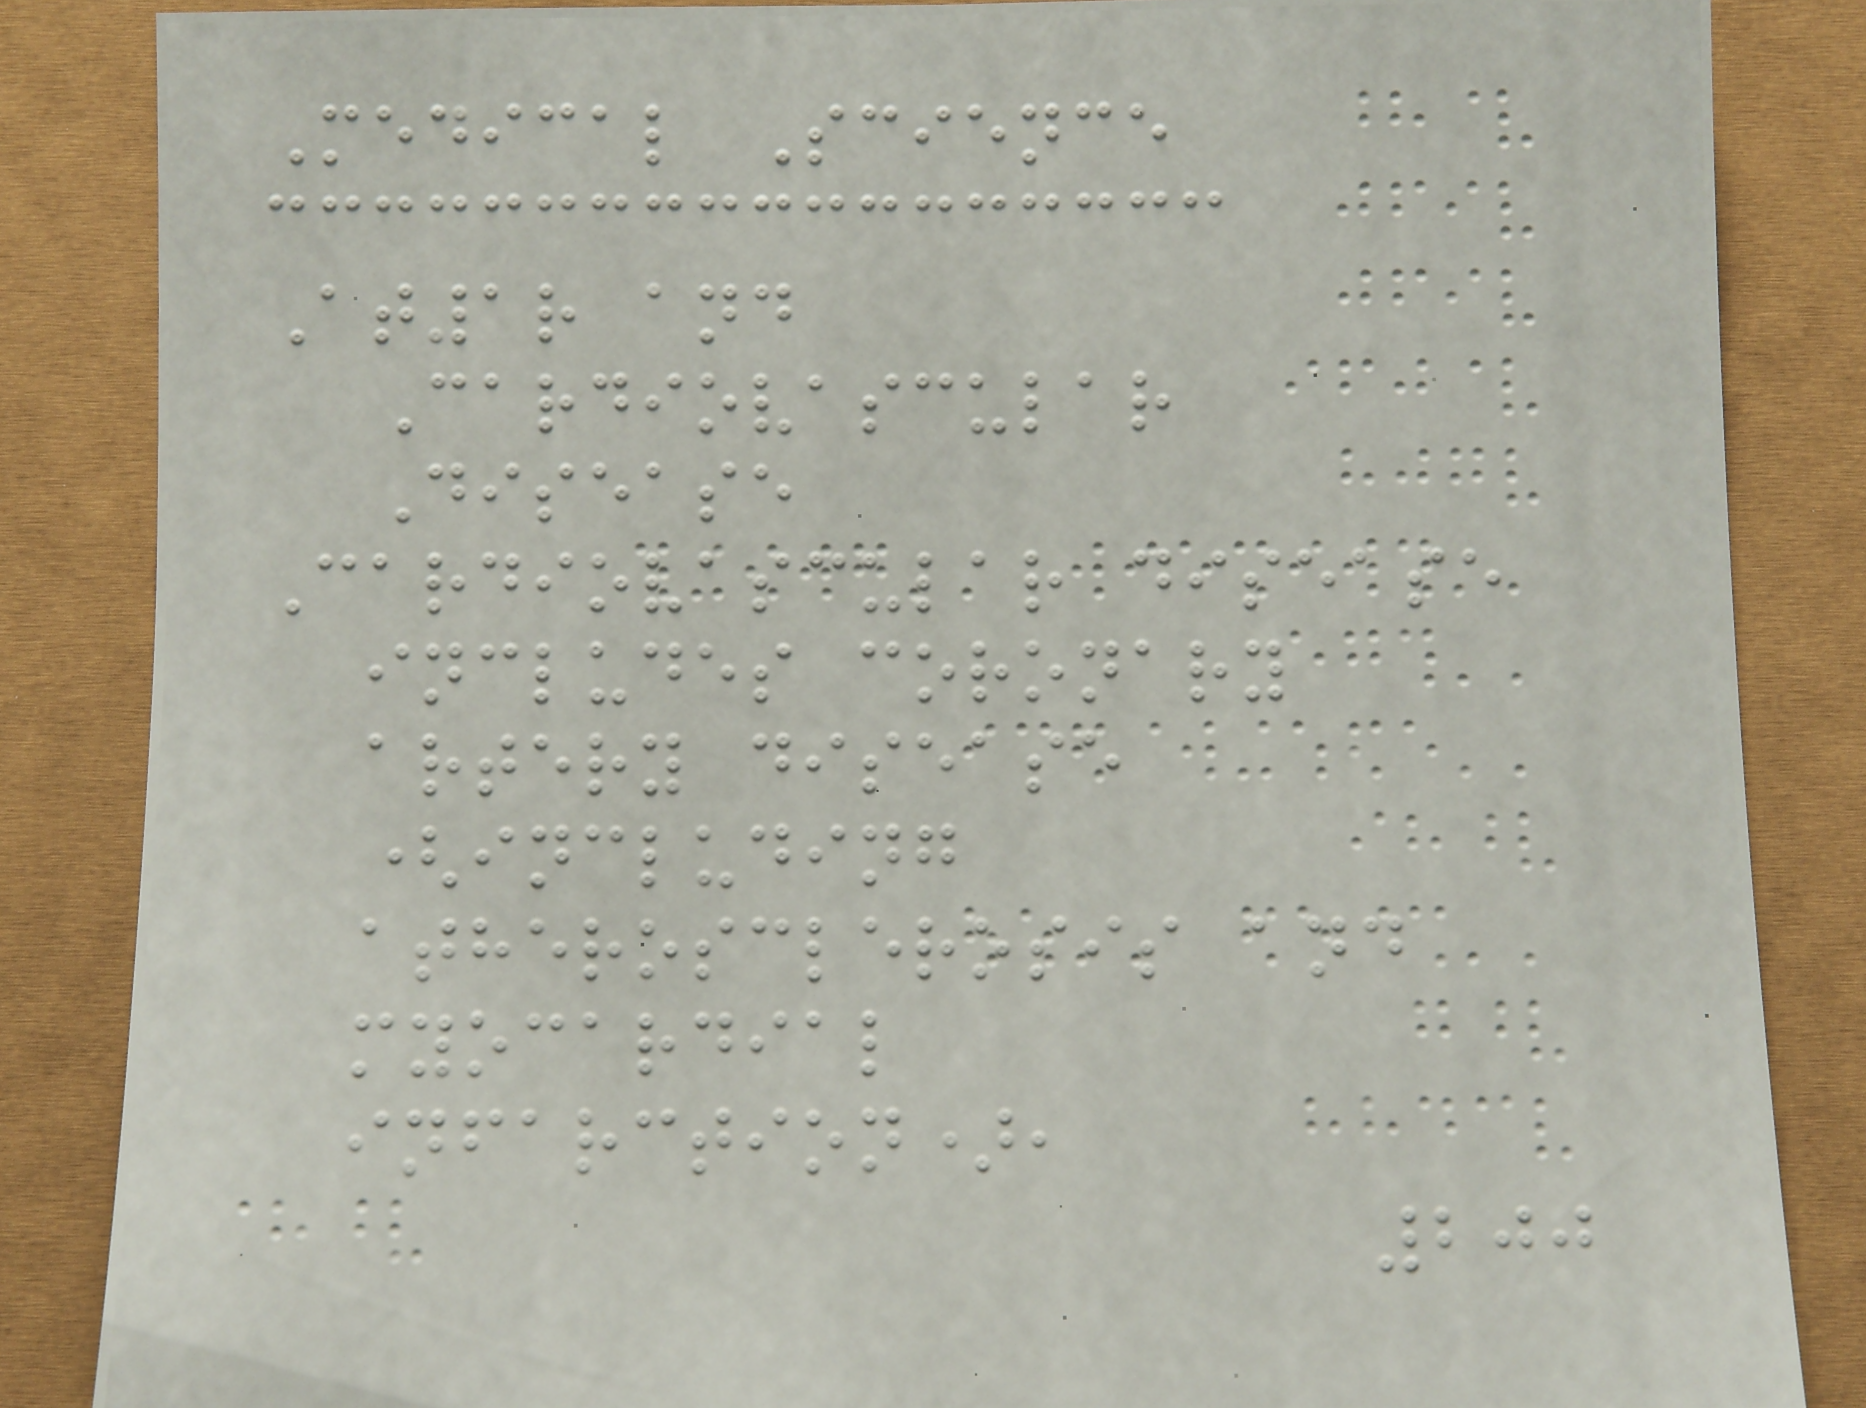Medical Science
At1r and
Cardiovascular
Disease
Cardiovascular disease
includes coronary
artery disease
(including
atherosclerosis and
myocardial
infarction),
200
